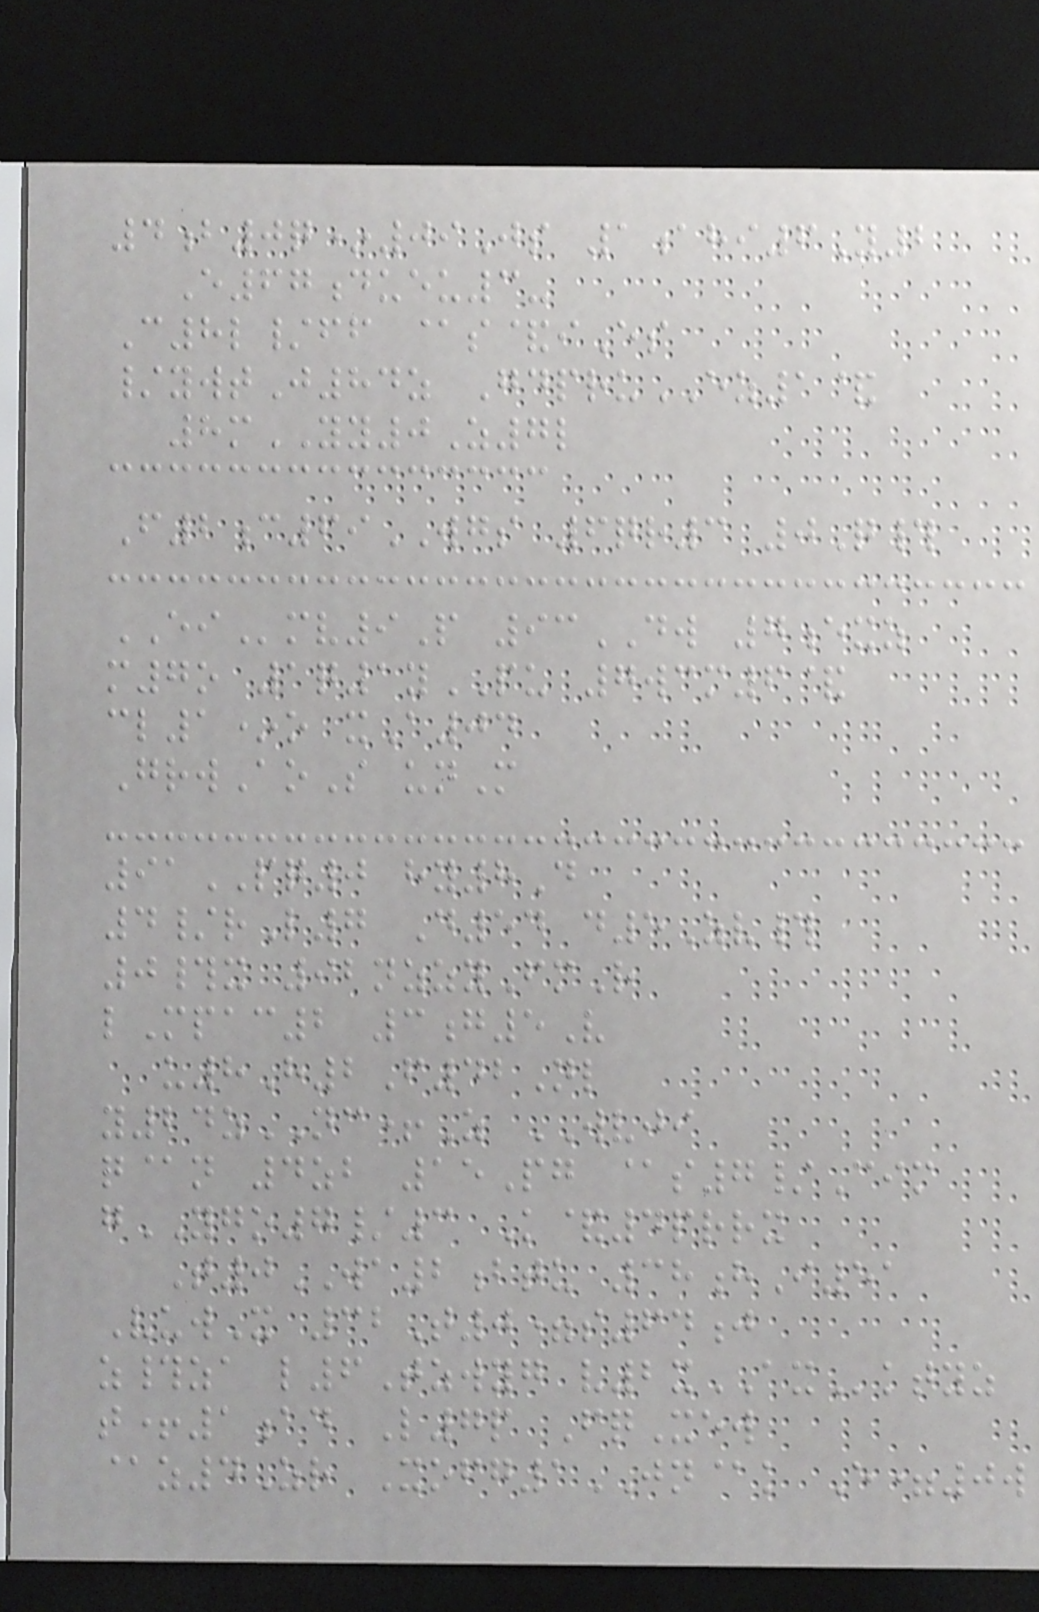4b0q*09Js 1ahi6Y2
E67dueu3-
C8l/ff @s&iEs
/ywtJ84z GdpruEZ1&
8mYY0Z7l
F2c69WGS 6qr3 0Q#
EImv9P 93DW 7exz
m7o 1q1yPU 7wcm6&
cl1*o xA04
GrwAoS unM
91PQ0 hy8D
4/rL7 D54 d5Zv#
0#x 92nzzyFmR
lMpac2 3g5V
u8H2F42Nl
y24zNC+Z WVJI
q@n 4zb 15Pg @s7/Cim
gYGO7/3 K&4prrx
T0WA2btu 38hI51
VuwX 32T0=s64j
z#za l6Tzwyg v2xAXktyz
t+1ad L7p FqXew
@z4Zr Xofg1JN@k E=0w
